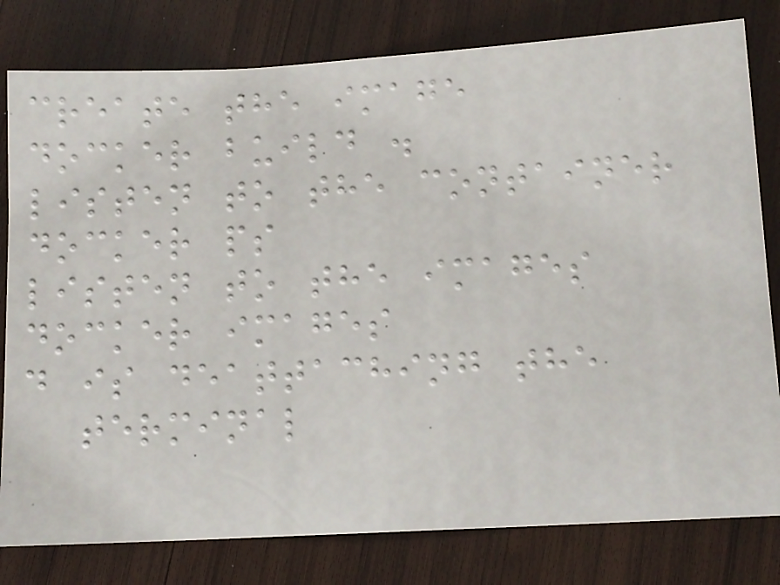create the image
docker build .
listen to the container
docker ps
listen to the images
docker images
d is deattaching the
terminal
